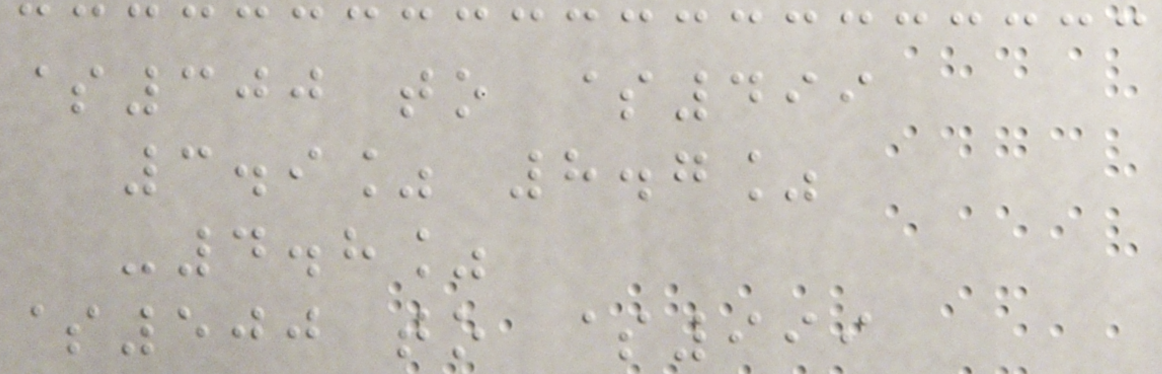$300 to $499
3.9% 8.7%
-4.8%
$500 to $999
